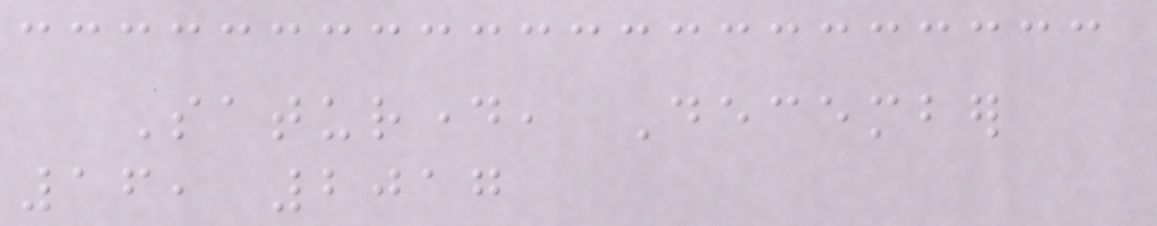Saturday, December
16, 2017
